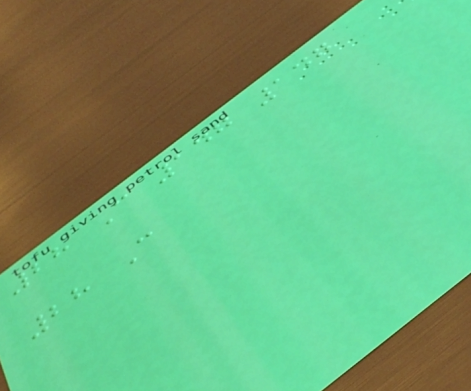28 C 147 147
28 C
